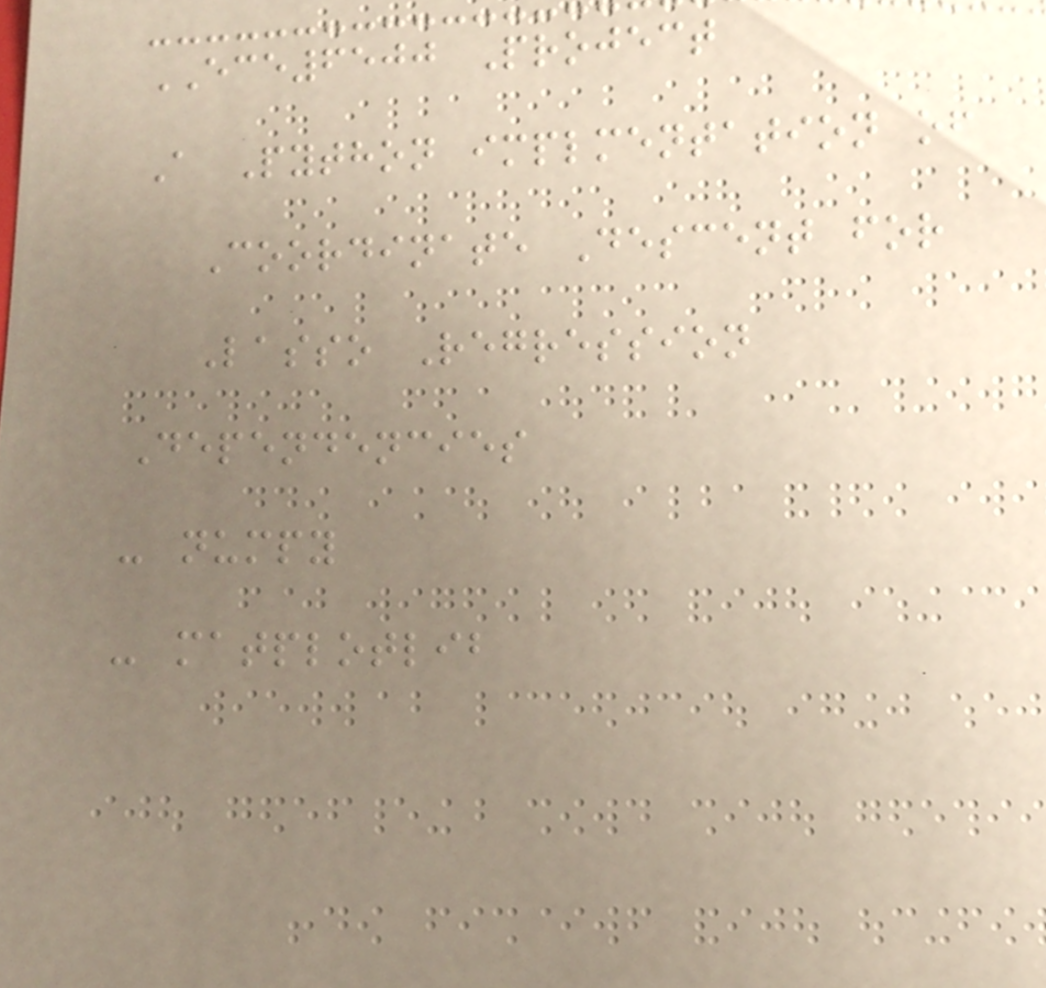ECE6500 Project
A Python implmentation of
Coordinate Descent for
Lasso Regression
Dependencies
- numpy
- matplotlib
